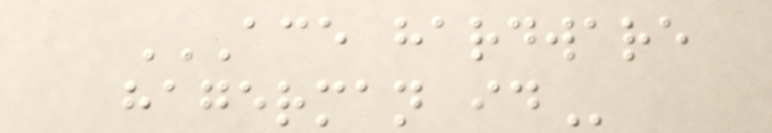ACE HARDWARE
HAGERMAN ID
